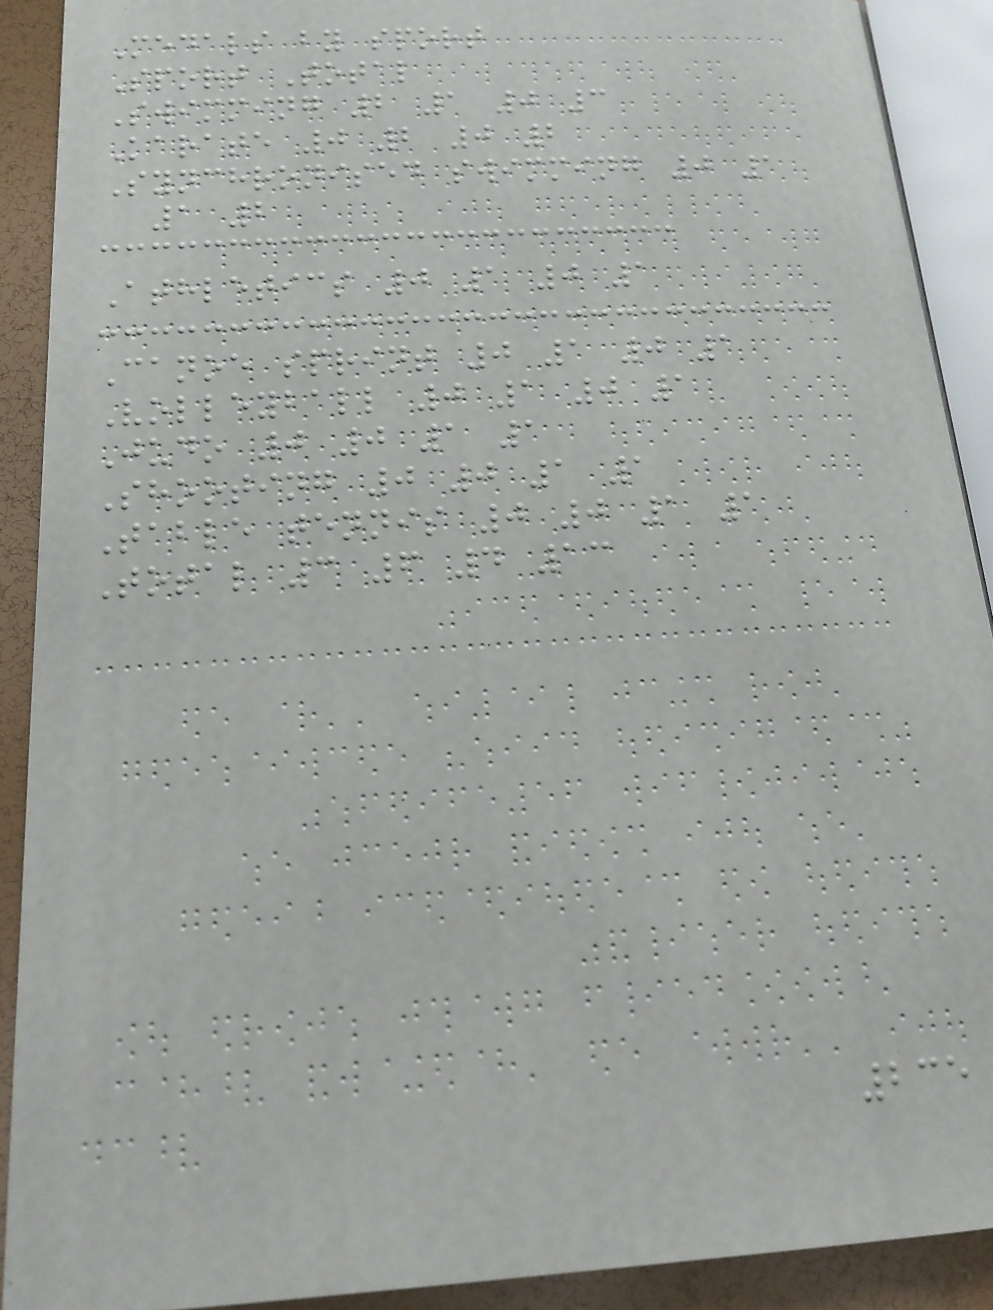Medals by sport
Sport Total
Swimming 2 1 0 3
Karate 0 2 0 2
Synchronised swimming 0 1
1 2
Athletics 0 1 0 1
Canoe sprint 0 1 0 1
Volleyball 0 1 0 1
Judo 0 0 1 1
Shooting 0 0 1 1
Table tennis 0 0 1 1
Total 3 6 4 13
235
